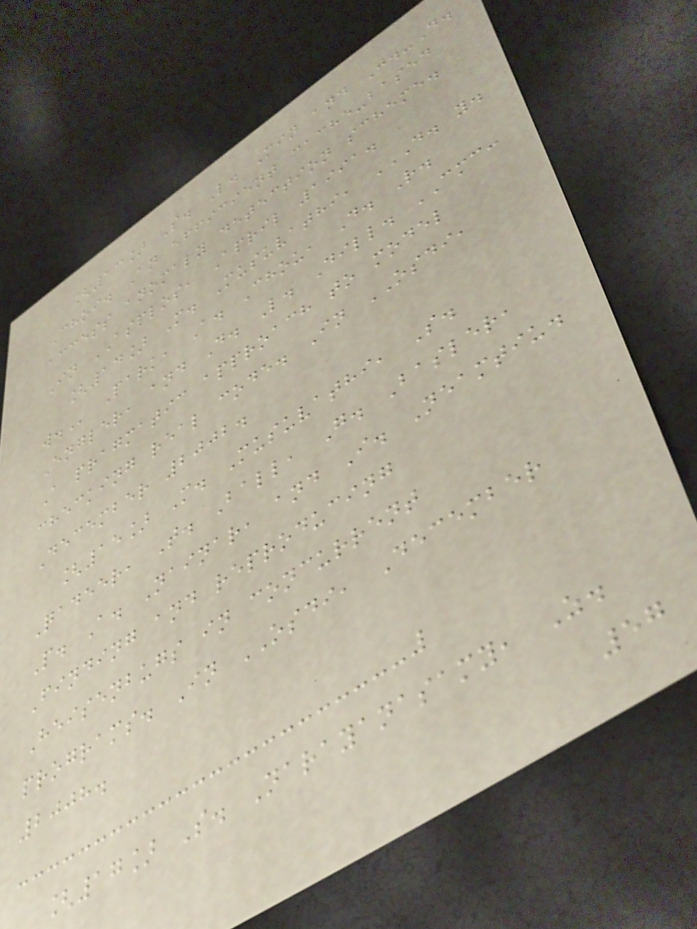[13] S. L. Min and J.-D.
Choi. An efficient cache-based
access anomaly detection scheme.
In ASPLOS, April 1991.
[14] M. Musuvathi, D. Y.
W. Park, A. Chou, D. R.
Engler, and D. L. Dill. CMC:
A pragmatic approach to model
checking real code. In OSDI,
December 2002.
[15] M. Musuvathi, S.
Qadeer, T. Ball, G. Basler,
P. A. Nainar, and I. Neamtiu.
Finding and reproducing
Heisenbugs in concurrent
programs. In OSDI, December
2008.
[17] S. Narayanasamy, Z.
57
